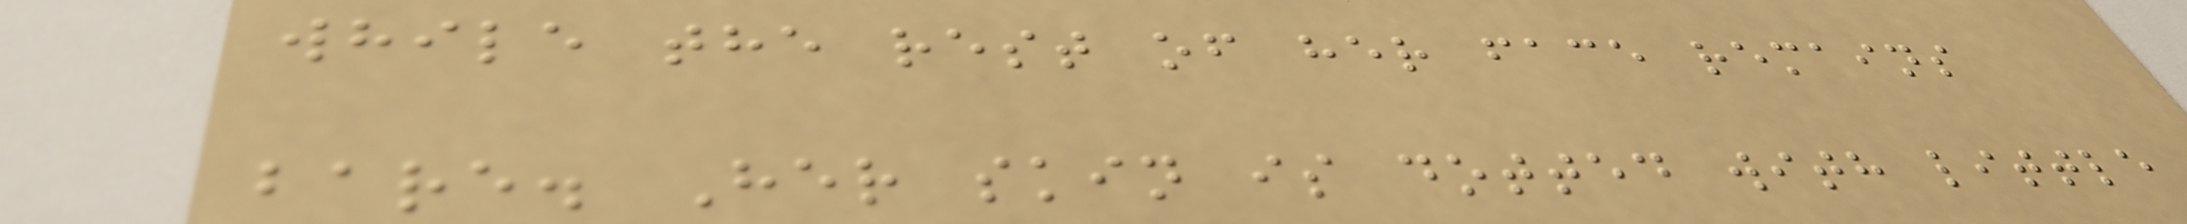while the rest of her face remains
bare. Her skin is dotted with little
